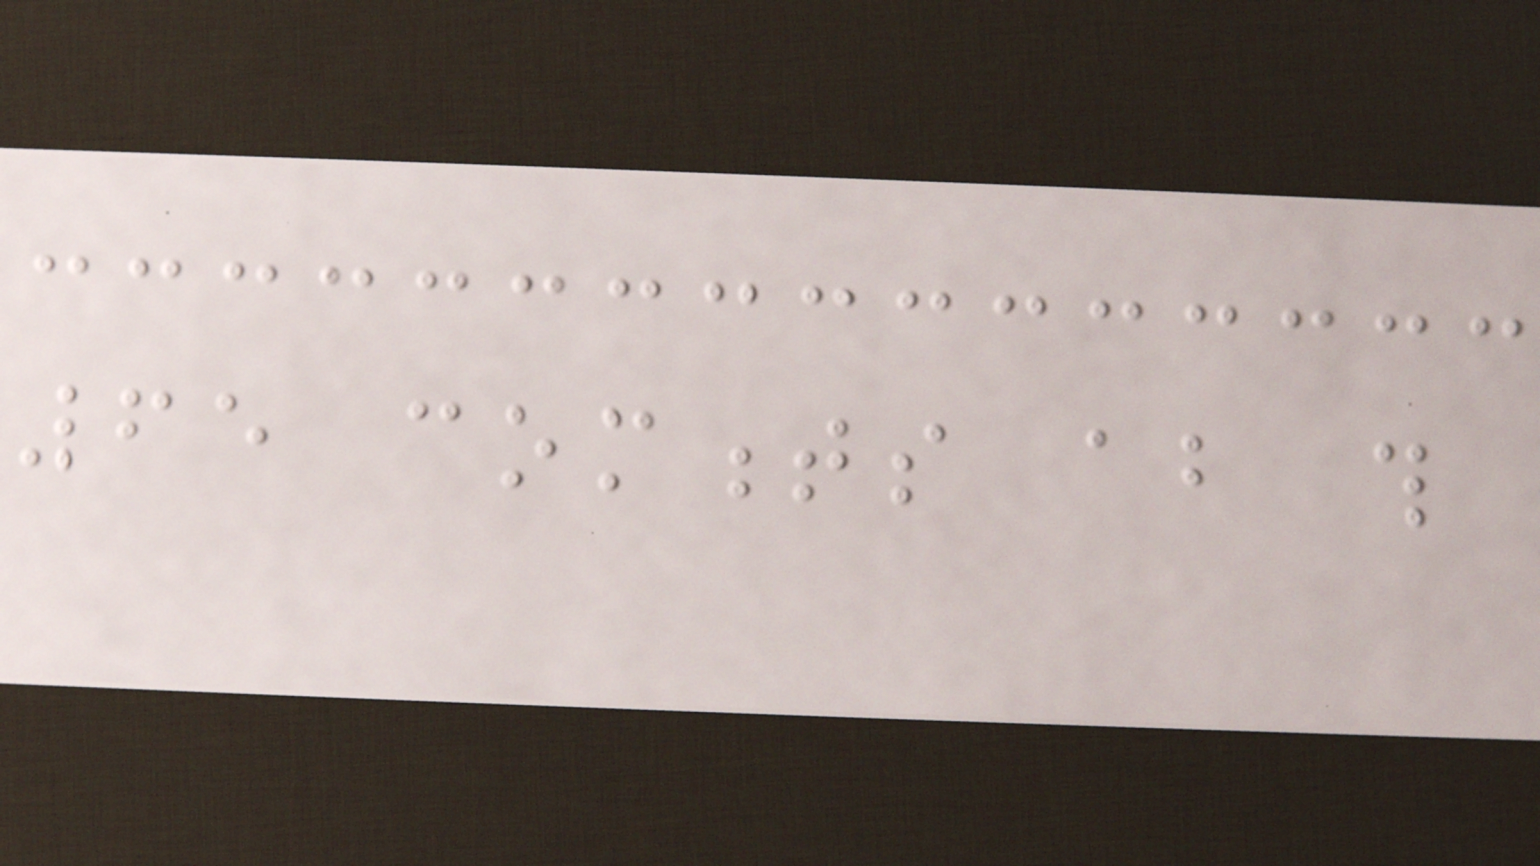65 comments about this
